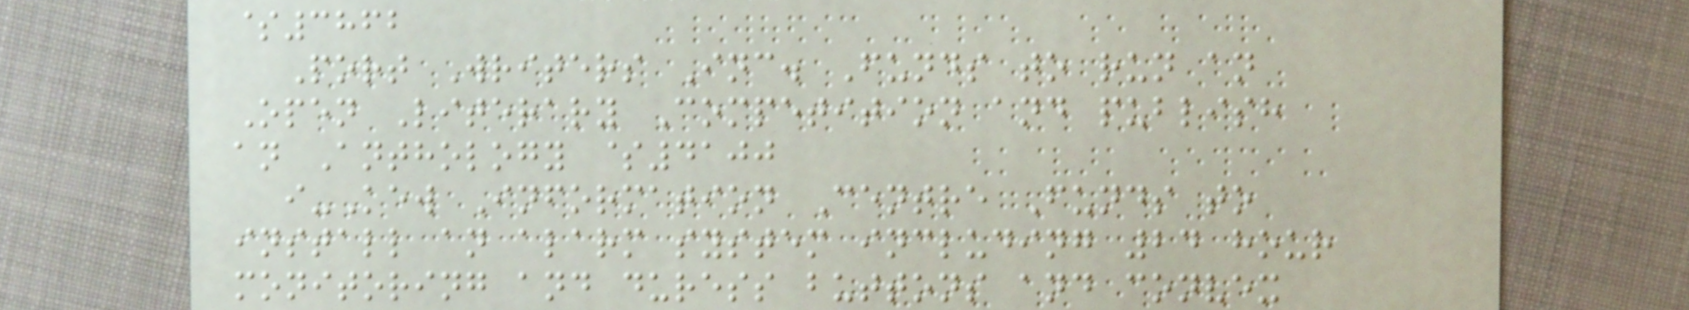$3862
Port Writers Inc. Funds to run an
Open Literary Competition and publish
an Anthology $4100
i-Kew Information Centre Funds to
install an alarm system including 24 hour
monitoring and duress buttons and convex
